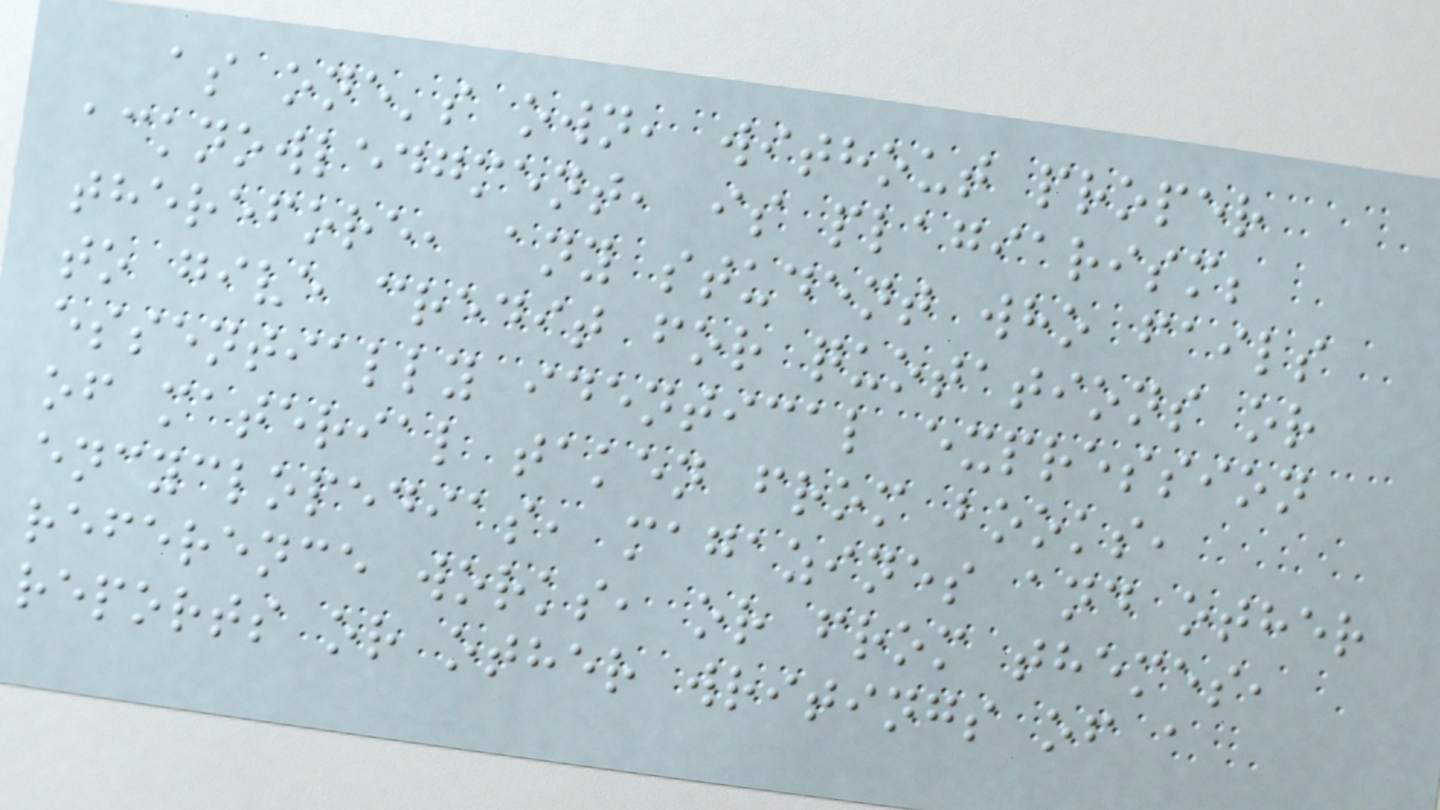as one's own, without proper
acknowledgment, is plagiarism;
therefore, any student who fails
to give credit for quotations or
essentially identical expression
of material taken from books,
encyclopedias, magazines and other
reference works, or from themes,
reports or other writings of a
